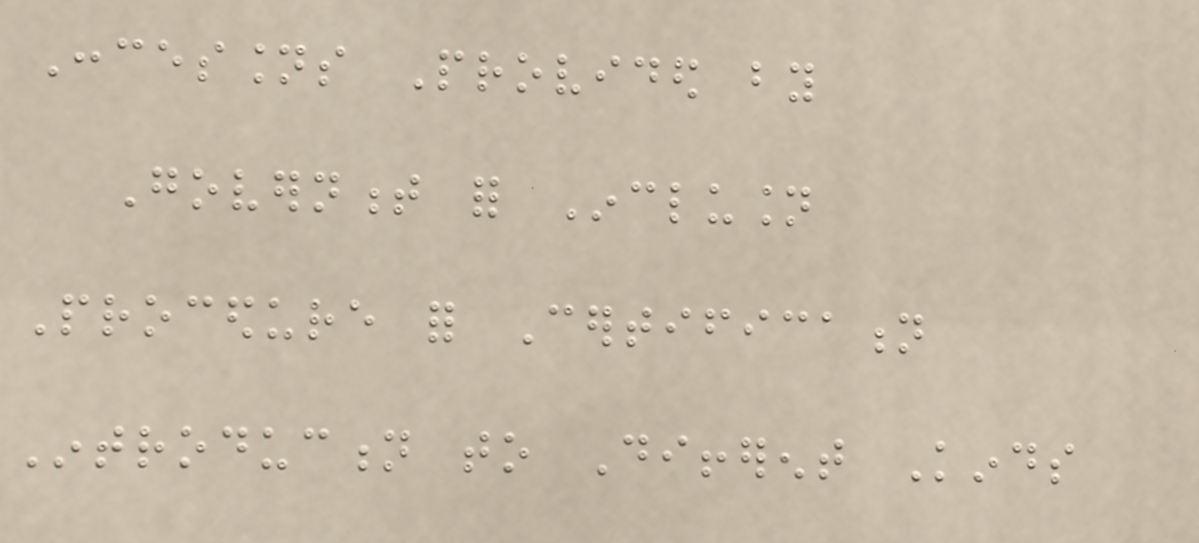Concessions Provided by
Government for Inclusion
Procedure for Certification
Introduction to Different Kinds
